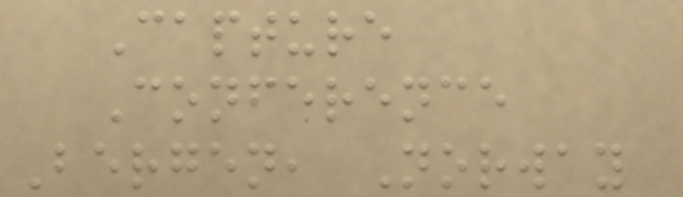Capture
Conference
Bergen, Norway
